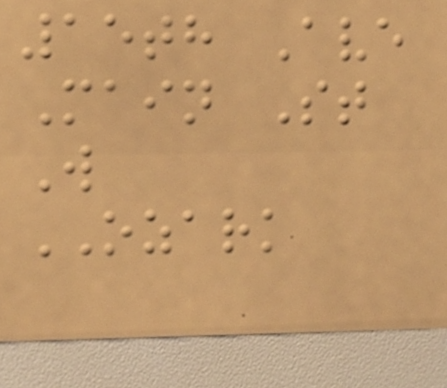15th Ave
Main St
W
OZARK
